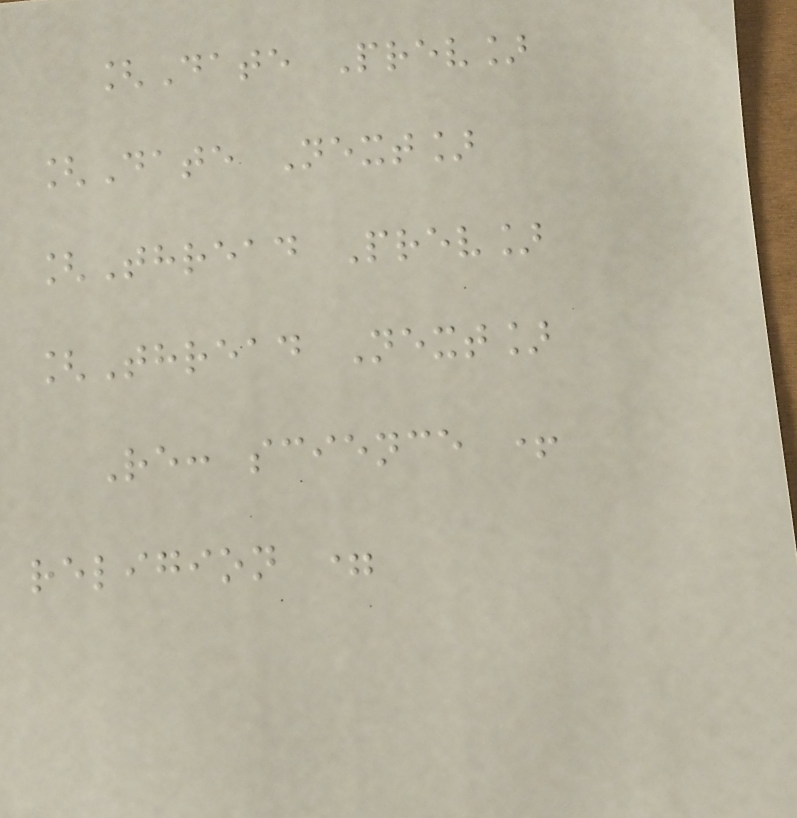[Date Prev]
[Date Next]
[Thread Prev]
[Thread Next]
Re: science +
religion =
